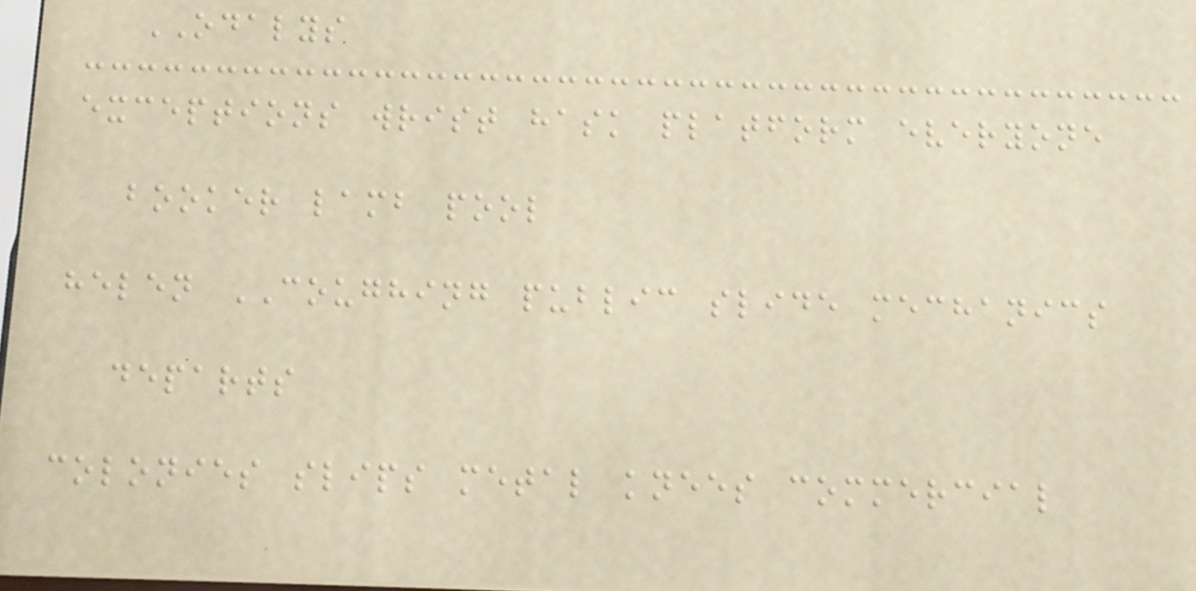ODALYS
exceptions wrist hask platform everyone
booker lamb pool
helen COUGHING public slide mechanics
departs
colonies slips metal knees commercial
